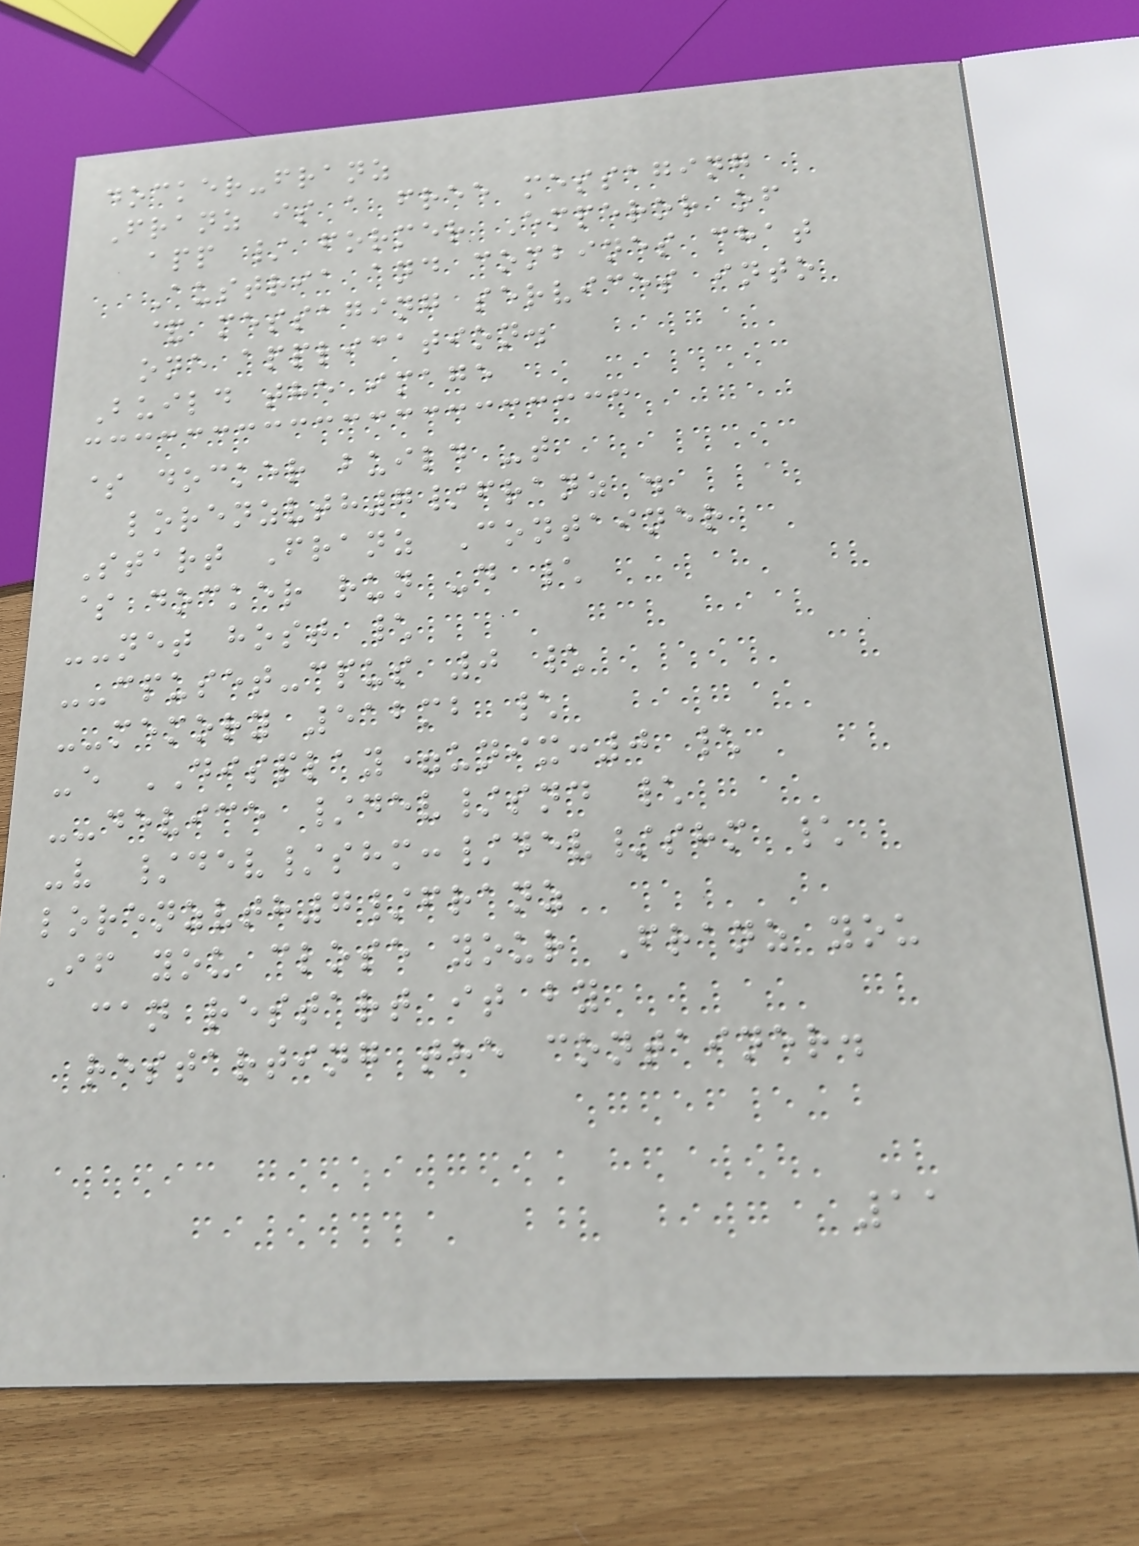docker-franz
Franz is a free messaging
app / former Emperor of
Austria and combines chat
& messaging services into
one application.
Build the image
$ docker build -t
lorenzvth7/franz .
Start Franz Container
$ docker run -d \
--net host \
--cpuset-cpus 0 \
--memory 512mb \
-e DISPLAY=unix:0 \
--device /dev/snd \
-v /dev/shm:/dev/shm \
lorenzvth7/franz
If you close your Franz you
can restart it by
restarting the container.
11
